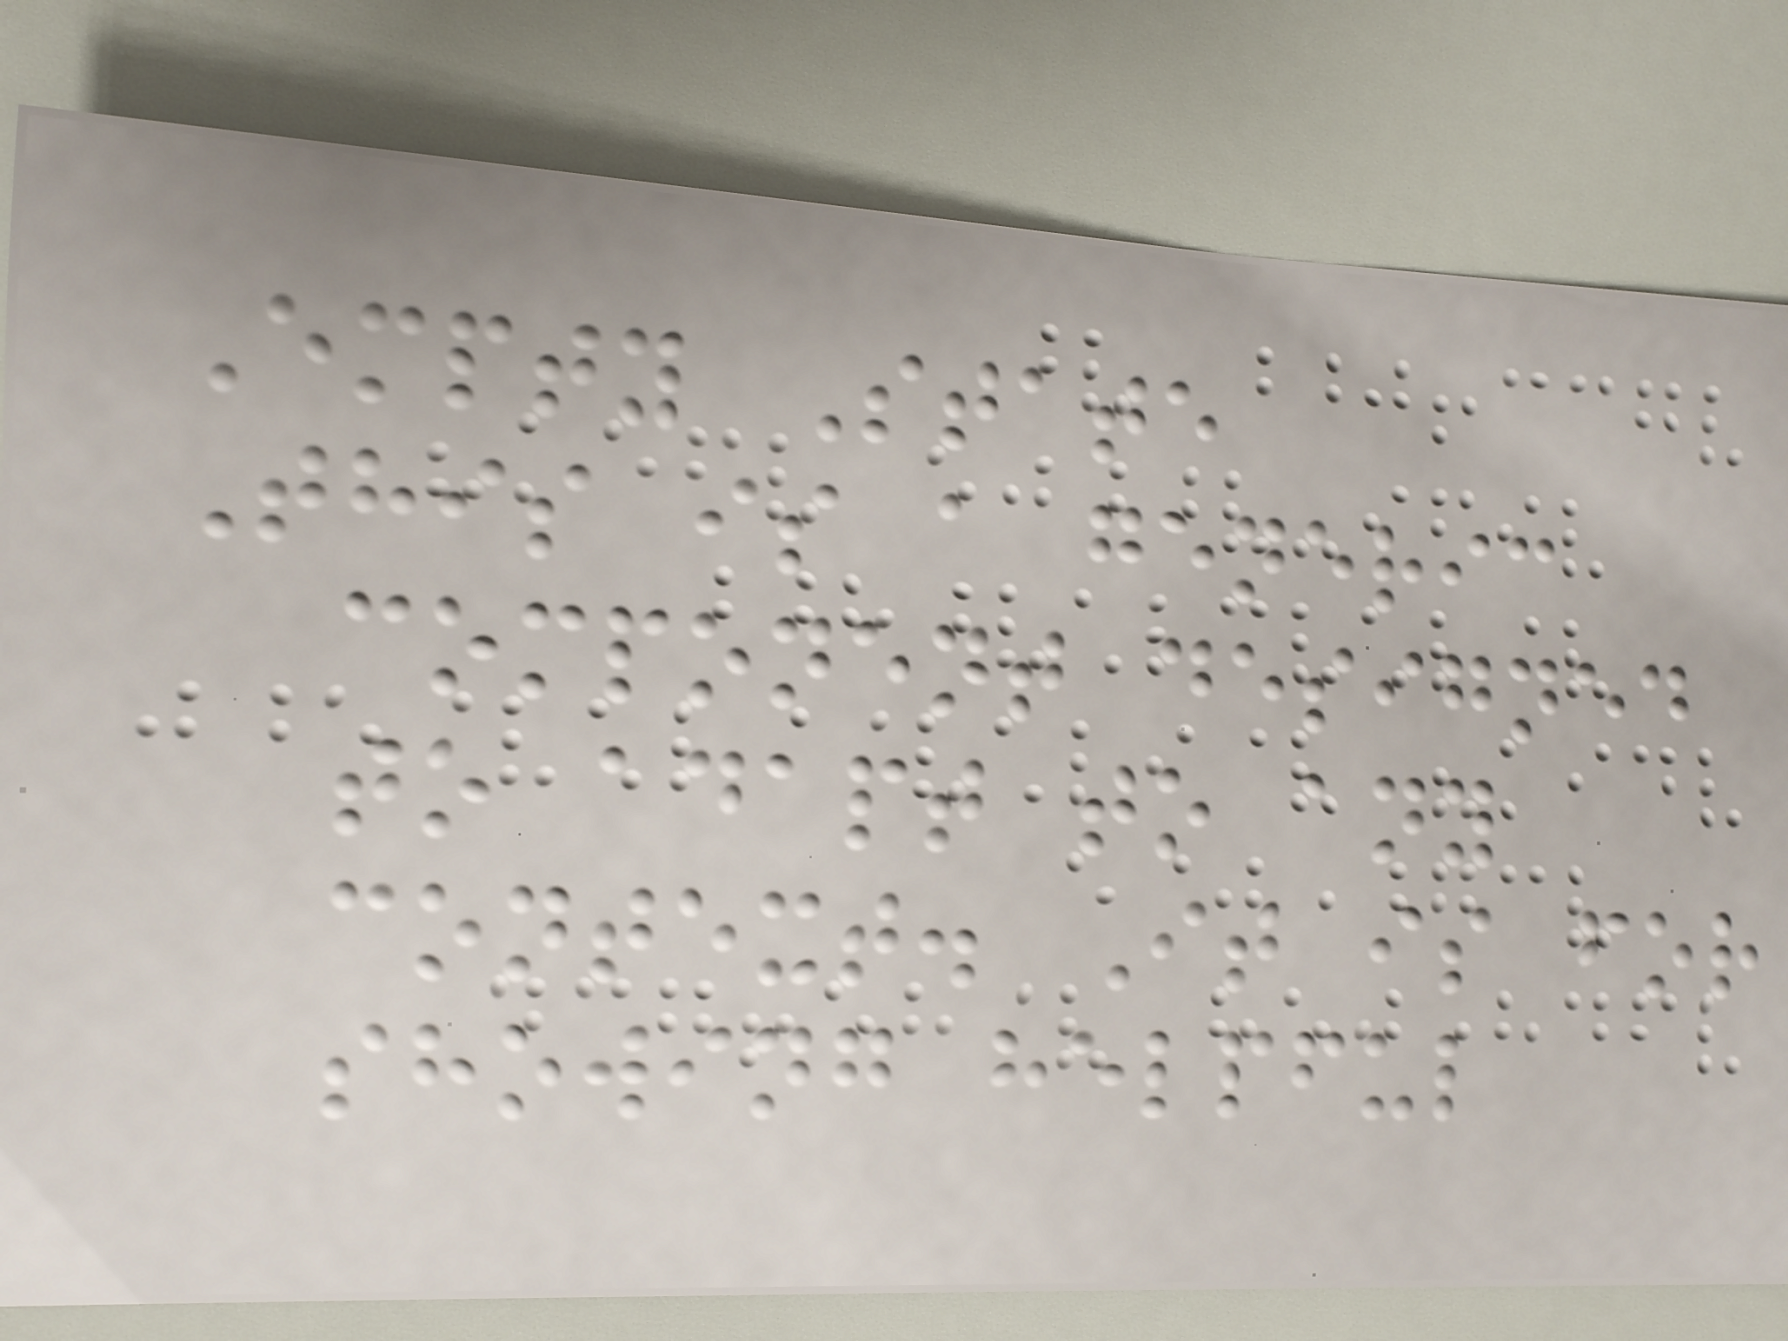Empty State
This is a generic
component designed
to adapt to any
context. It is for
showing helpful
